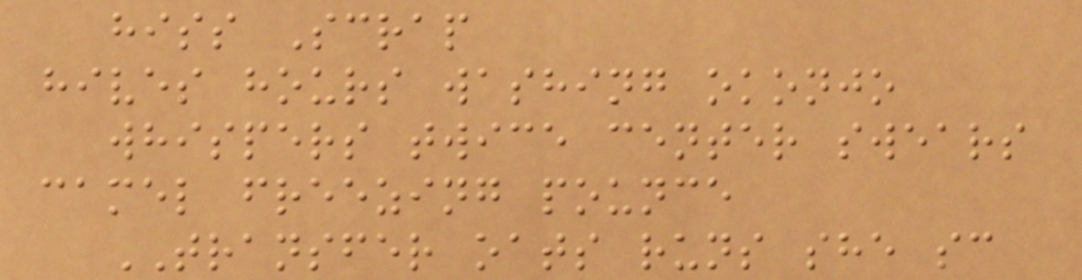hiss Scrap
hives hours washing okonjo
whispers twice center swears
camel freezing pounce
TRANSFER oats runs she sc
